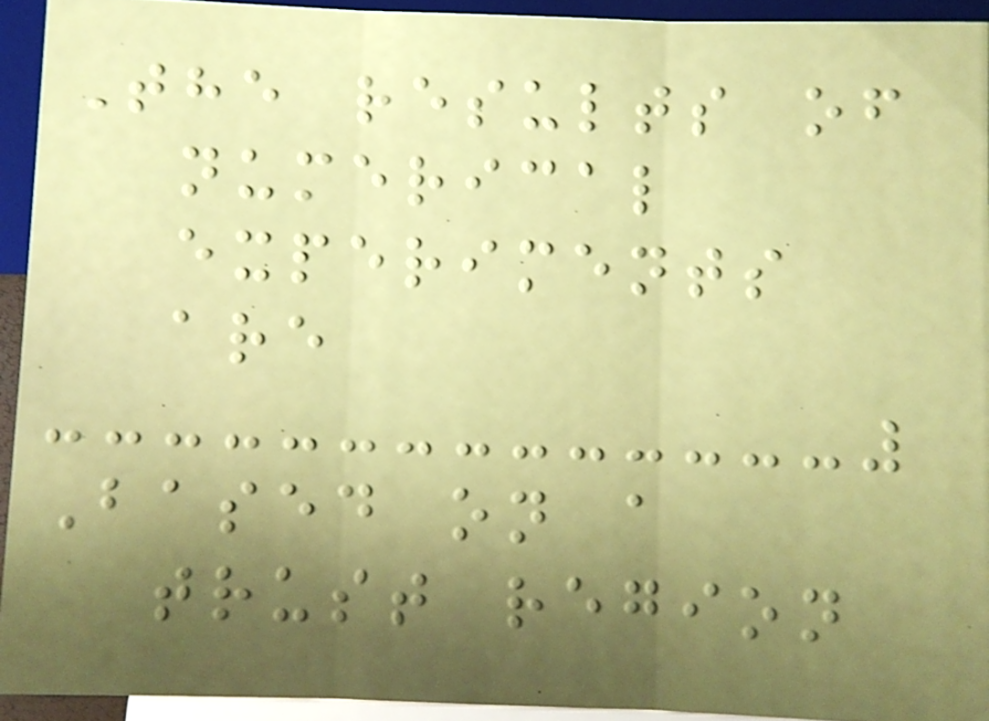The results of
numerical
experiments
are
Based on a
trust region
